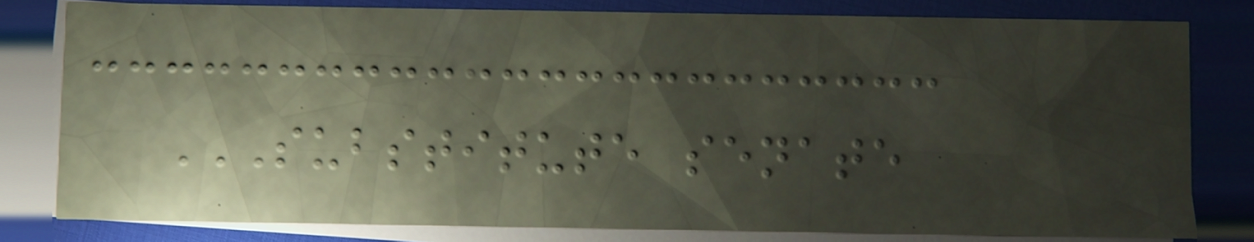SUBSTITUTE SENATE
